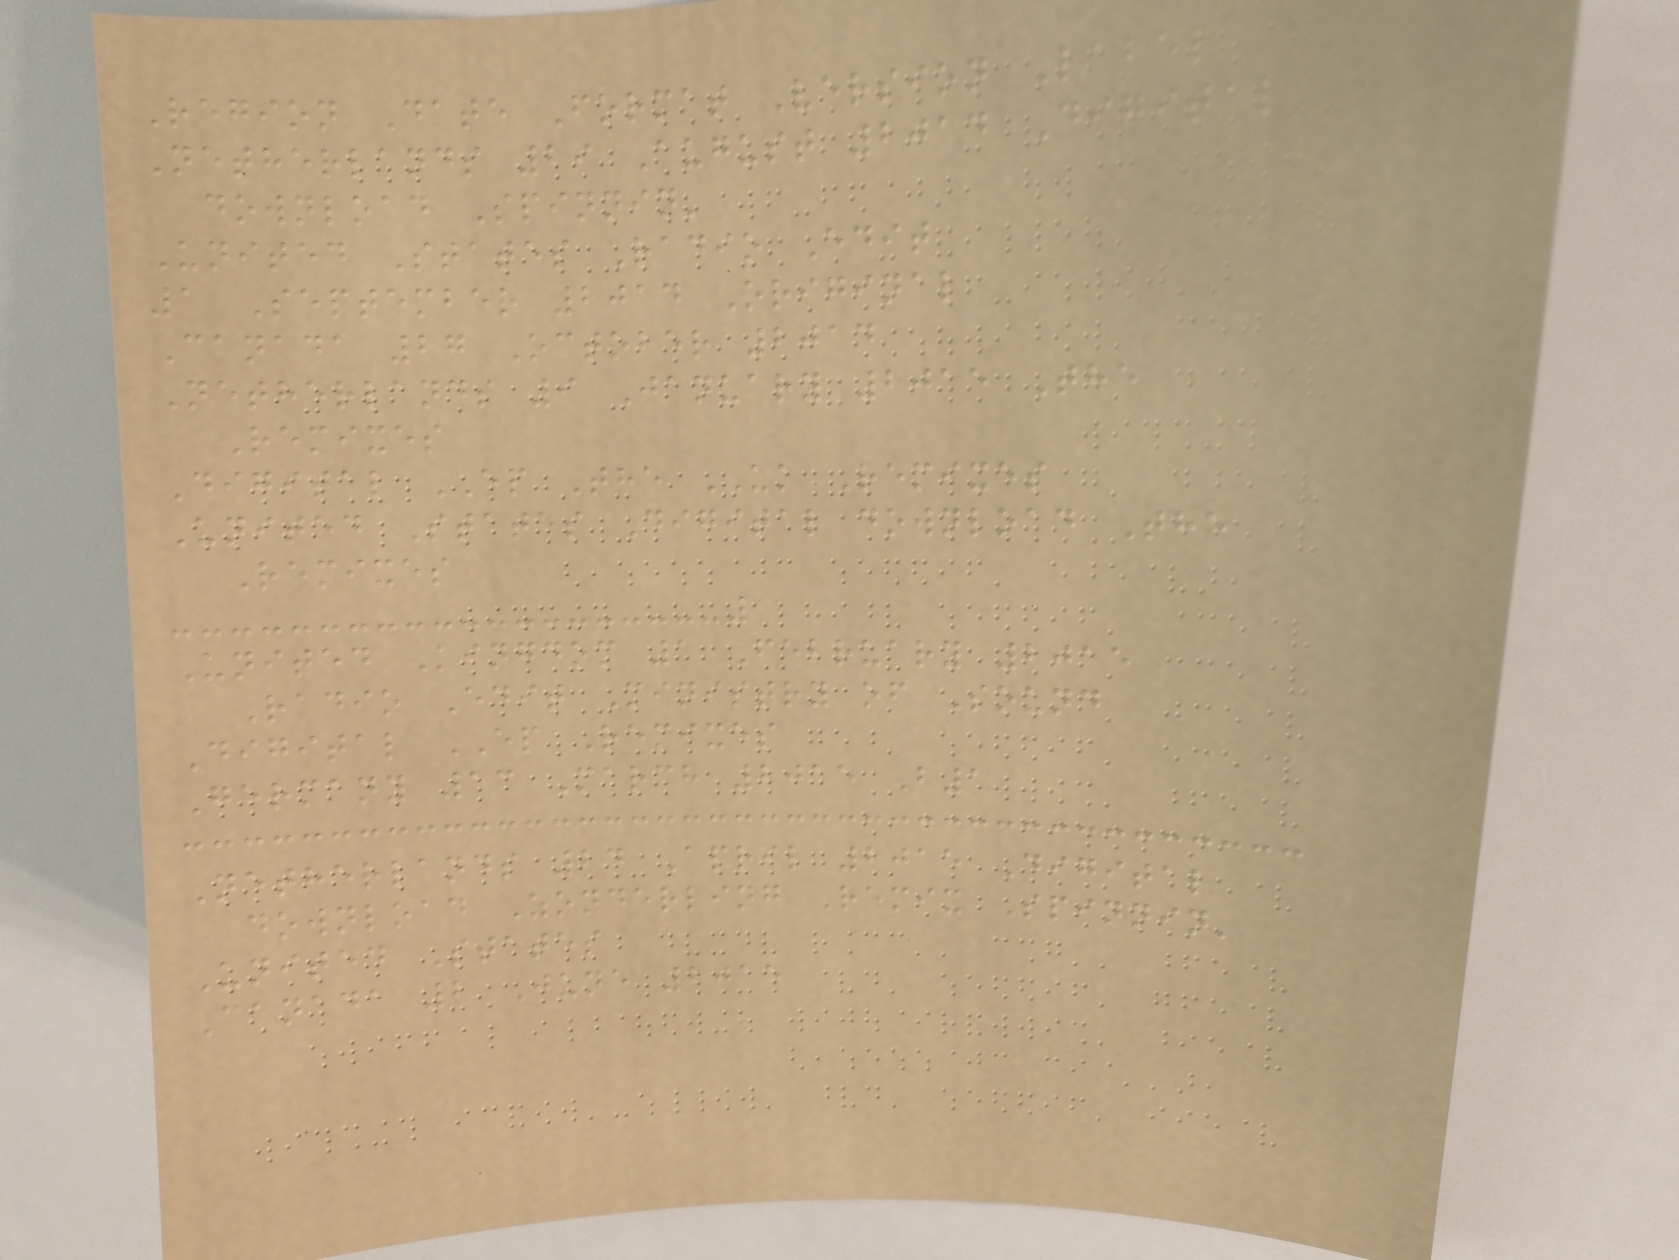Region Date Format Version Label
Netherlands 29 August 2014 Digital
download Spinnin'
United States Radio Edit
1 September 2014 Original
Canada 27 October 2014
Netherlands 9 January 2015 The
Remixes
Digital EP The UK Remixes
United States Digital download The
Remixes
United Kingdom 1 February 2015
Radio Edit Ministry of Sound
Digital EP Remixes
Germany 13 March 2015 B1
Netherlands 24 April 2015 Digital
download Zonderling Remix Spinnin'
United States
Canada 2 June 2015
